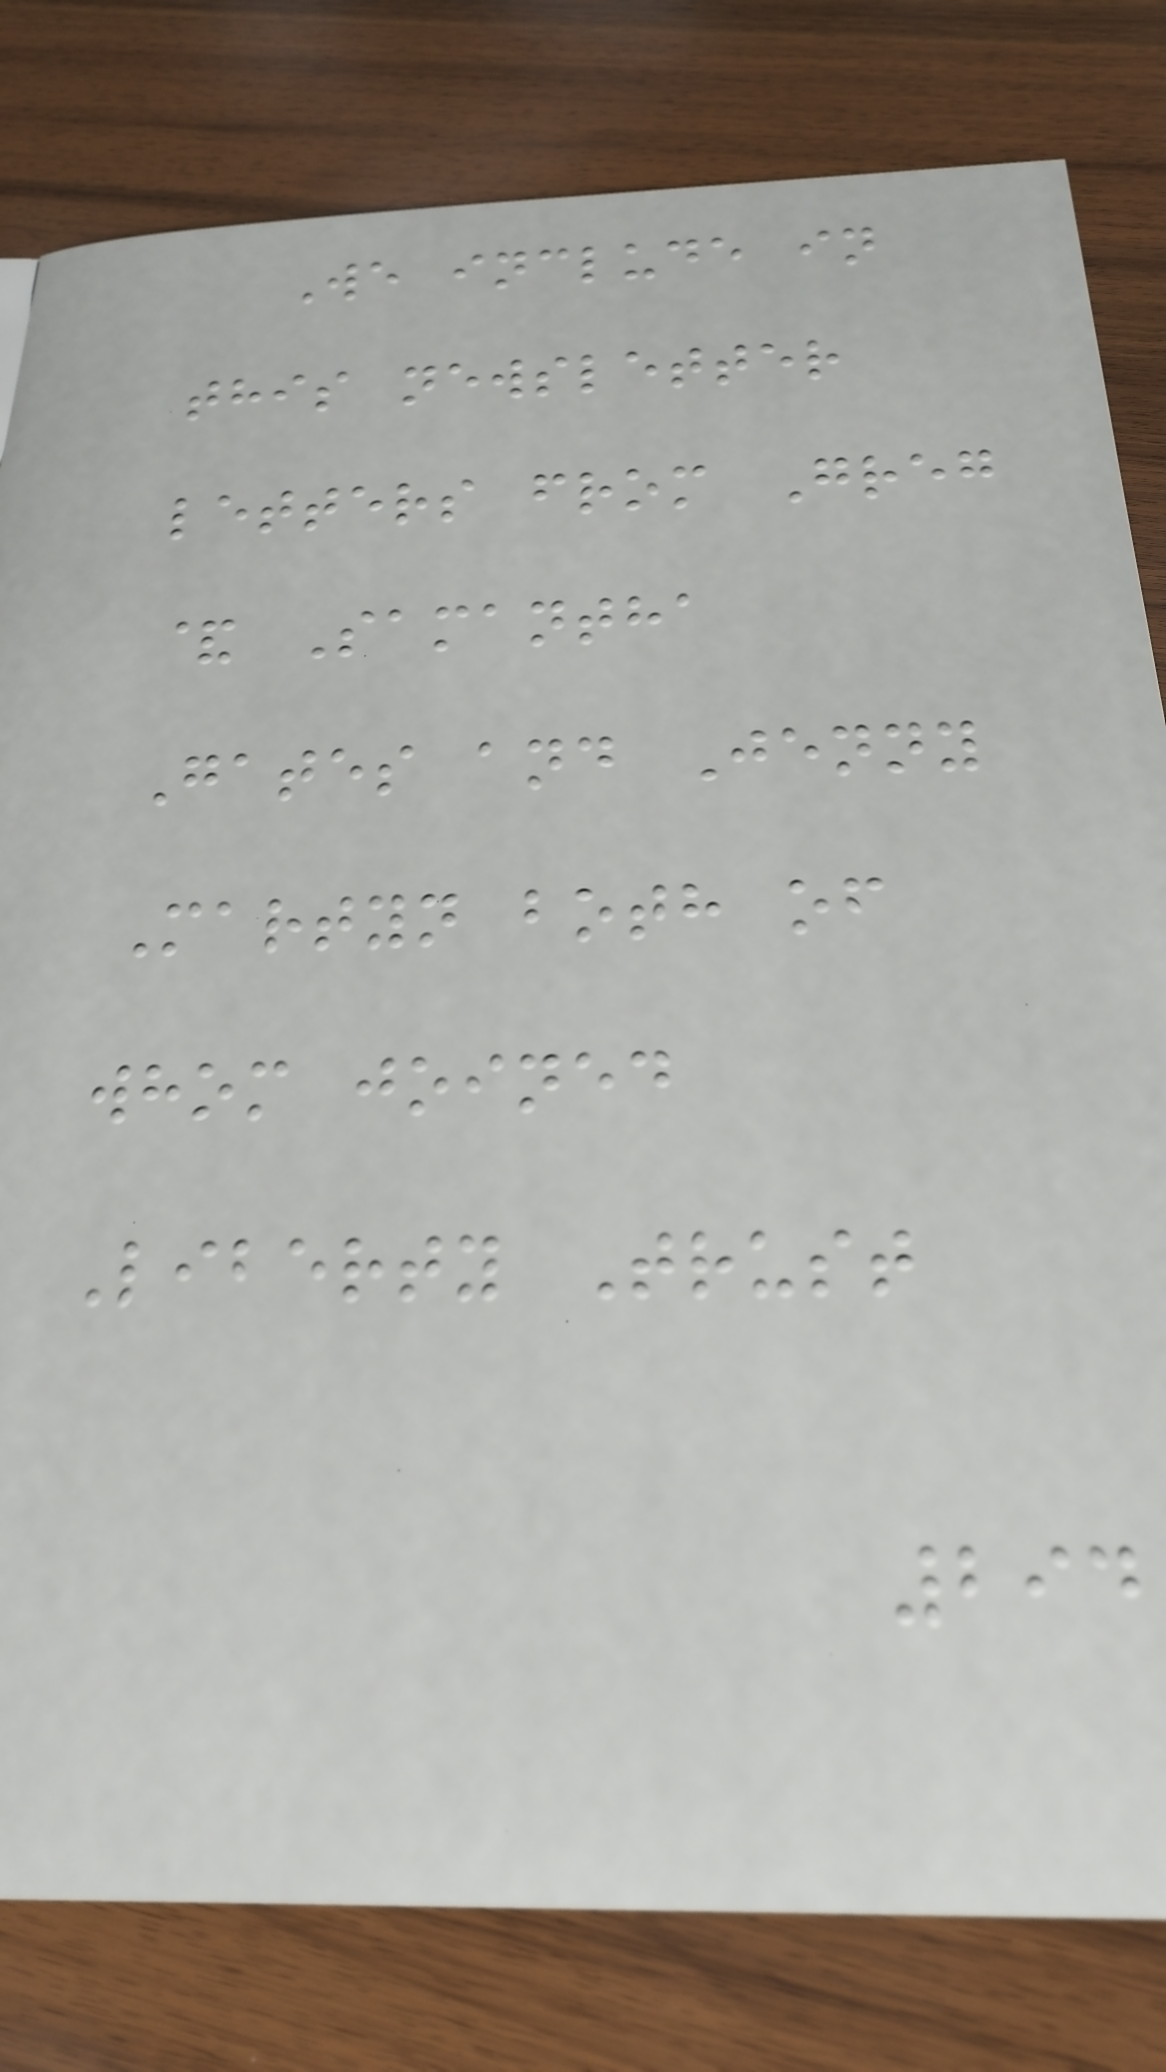We include in
this newsletter
letters from Greg
& Samantha
Gates and Jenny
Martyn both of
whom joined
Liberty Trust
294
